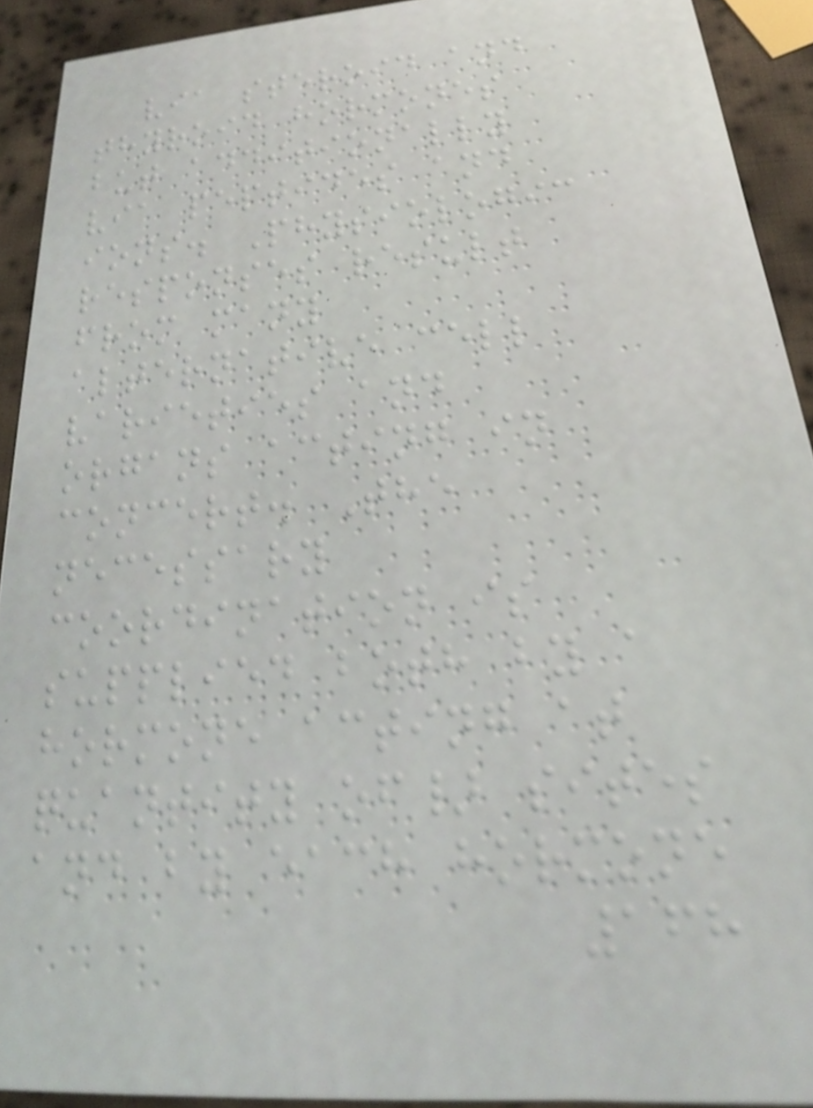via steroid and
thyroid hormones
but additionally
via peptides and
ions. Physiologic
responses result
from many
alternative cell
varieties and
organs acting in
concert. The
necessary
coordination is
supplied both by a
hormone acting at
quantity of} sites
and by each hormone
168
